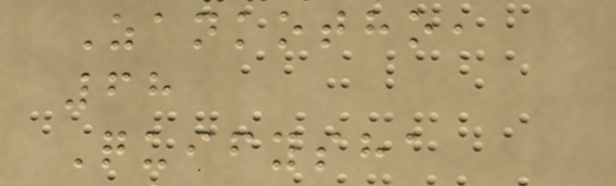Zankotho,
68
Quifysha
